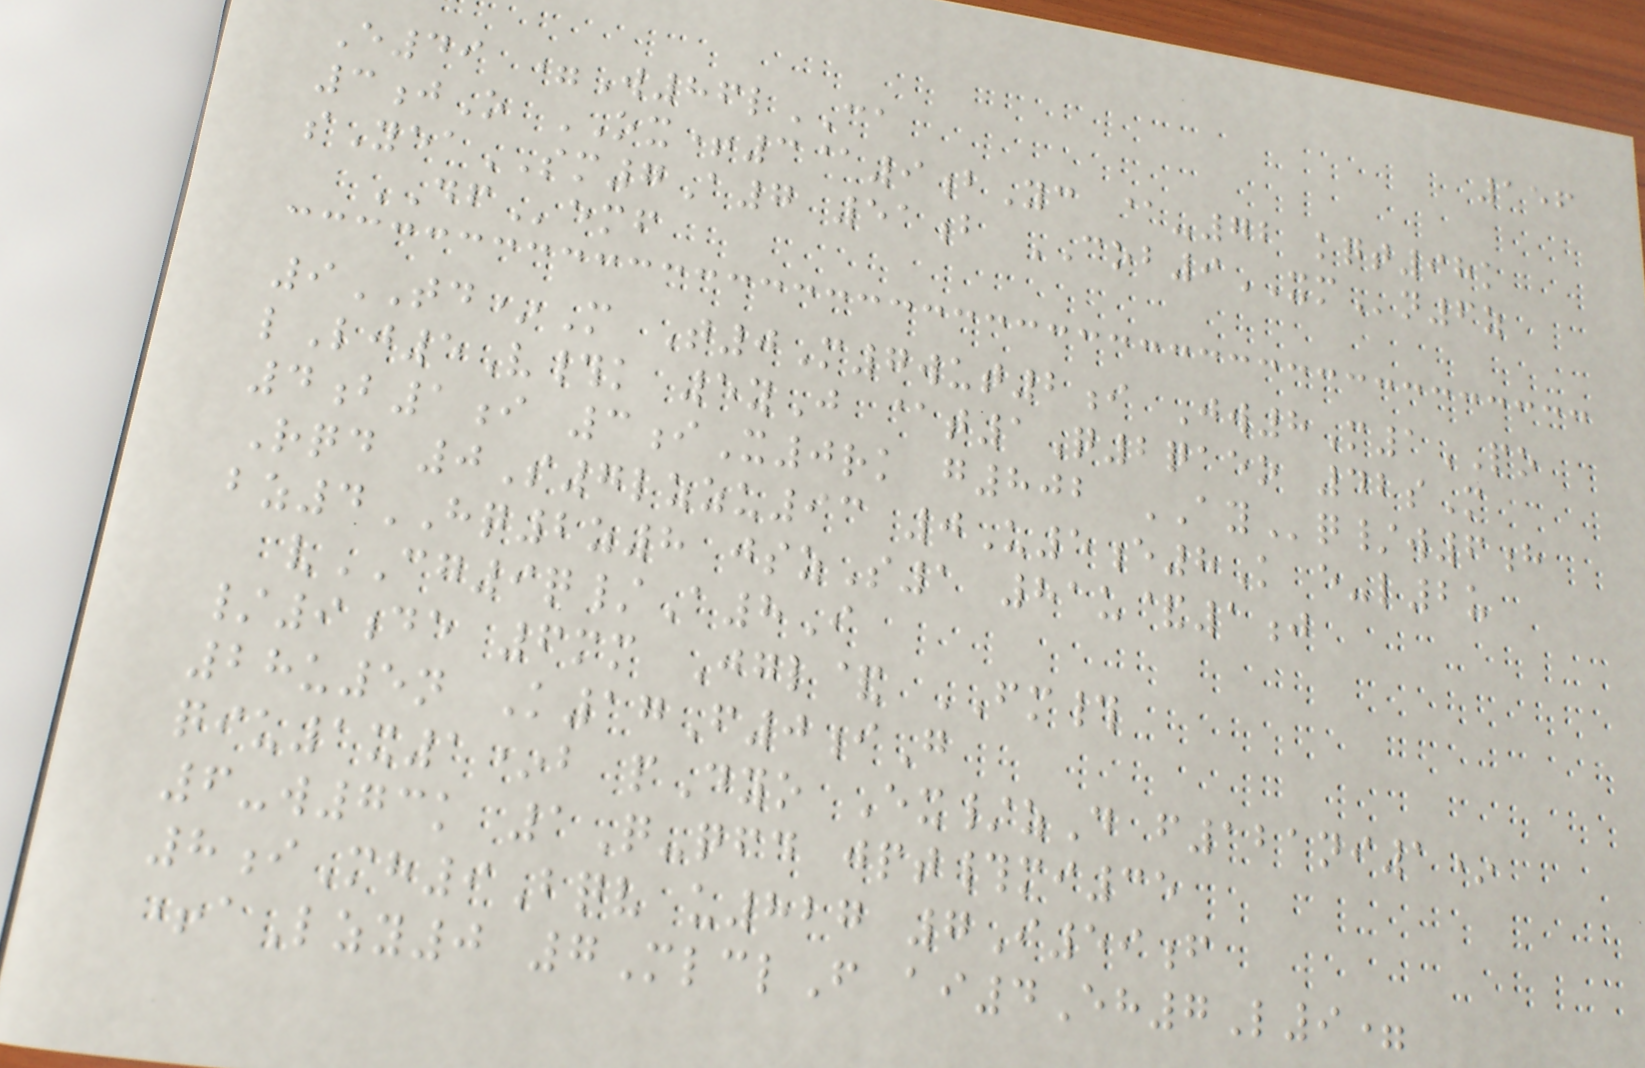156
E49 =W86lCA
3jO OX+3@9bYc @-72 kqt98k
sYeaSM7A7 51b COB9XMn6z
DFemf
9TD*M T0M7wut2i Jw8M1PO
lLj5V#k 5yJ @t1Q2qaeo 42sM
4b1i 3iX0rk g802 AYq/w6h
Rqd 0S7lzzu93 0U5e8K e-l2u
bz4HQ2z8 jszS1 81u&1j
vCG9q/A8I
/9de 6mm Jgl& FM#
28u5n K17F0iG
qiu1x1*b pDyo Ex/zD f121ni1*
6-w73k 1Q-qfd jpt#mi35
8iMh9Bqv u827 7I59f
+aLzy0 7MlclF ai4Eh7L9=
